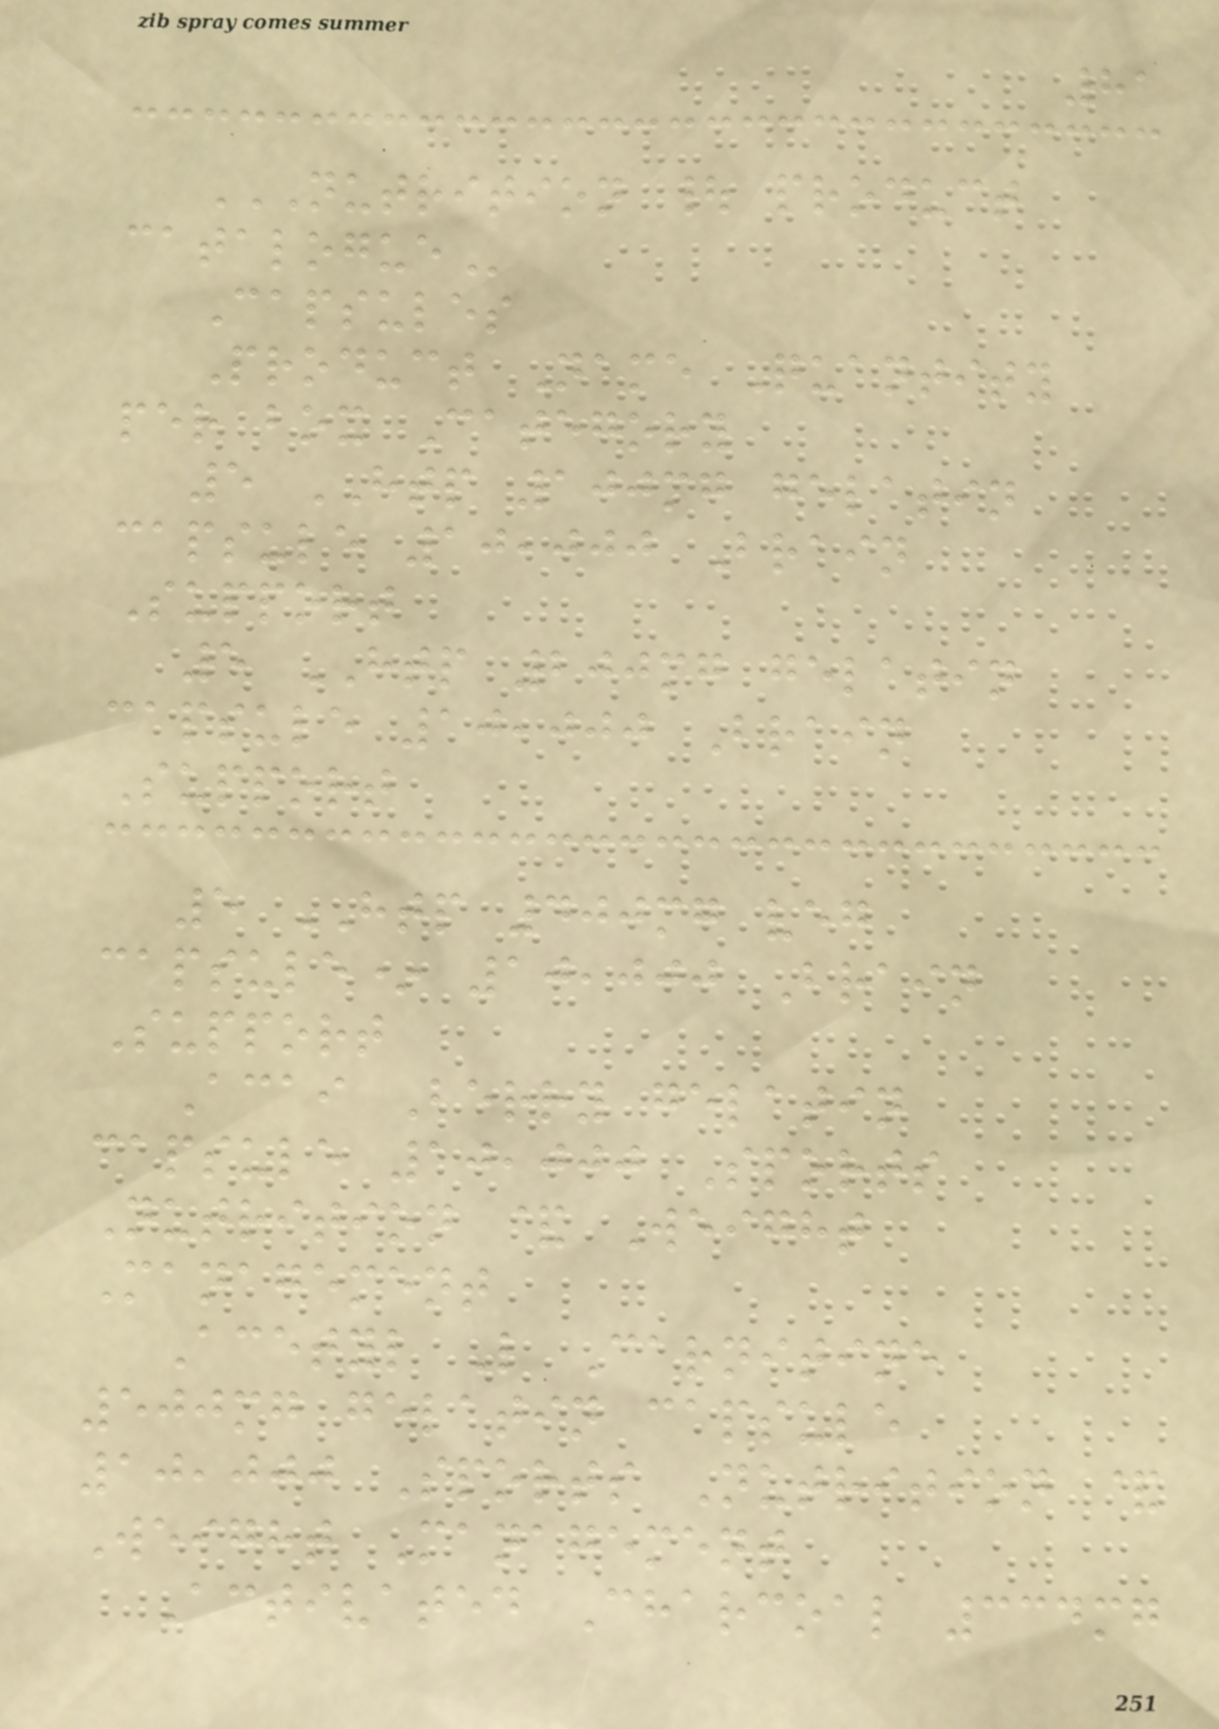81
NUTRITION | PRODUCT
CATALOGUE
Capsules
Product Name Quantity
per box Category
5 HTP 100mg gelatin
capsule 10,000 Brain
Support
5 HTP 200mg gelatin
capsule 10,000 Brain
Support
5 HTP 400mg veg
capsule* 10,000 Brain
Support
Acai Berry gelatin
capsule 10,000 Sports
Nutrition & Weight
Management
Acetyl L Carnitine
500mg gelatin capsule
10,000 Sports Nutrition &
Weight Management
Activated Charcoal 334mg
